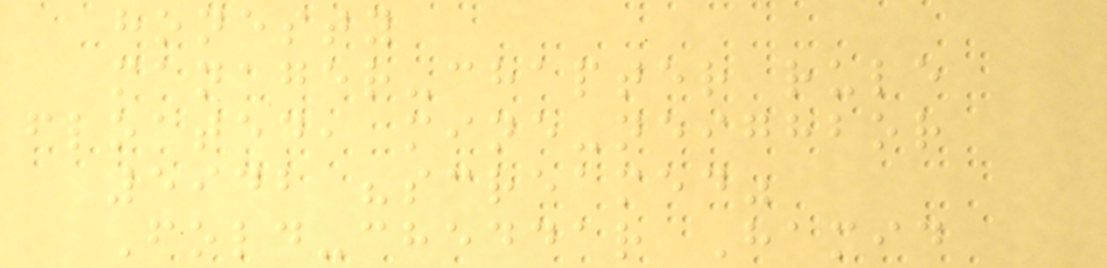honesty
manager-chapter rule
floated, mine-neighbor
5942 "screamed"
Fold-cheddar Hamid
